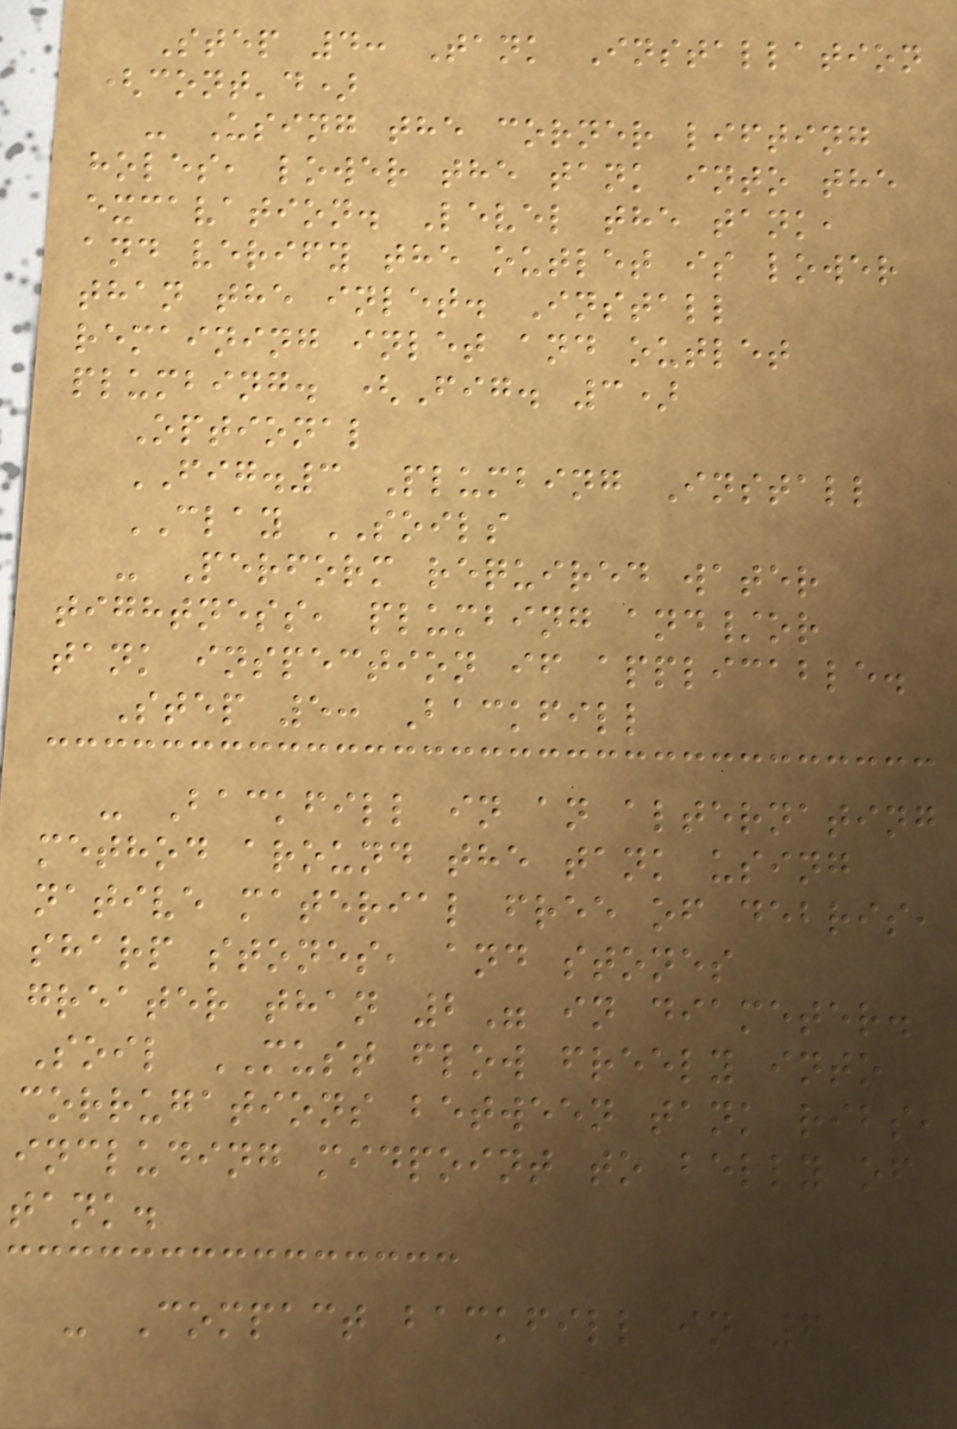Step 4: Tank Installation
(cont'd)
- Using the corner lifting
holes, lower the tank into the
excavation. Level the tank,
and verify the outlet is lower
than the inlet. Install
remaining inlet and outlet
plumbing. (Fig. 3)
Optional
FIG.3 Plumbing Install
CLAY SOILS
- Perform required water
tightness, plumbing and/or
tank inspection if applicable.
Step 5: Backfill
- Backfill in an alternating
method around the tank using
native material free of debris,
sharp stones, and stones
greater than 2" in diameter.
Soil MUST flow freely into
corrugations between tank ribs,
including midpoint to belly of
tank.
- Compact backfill in 6
